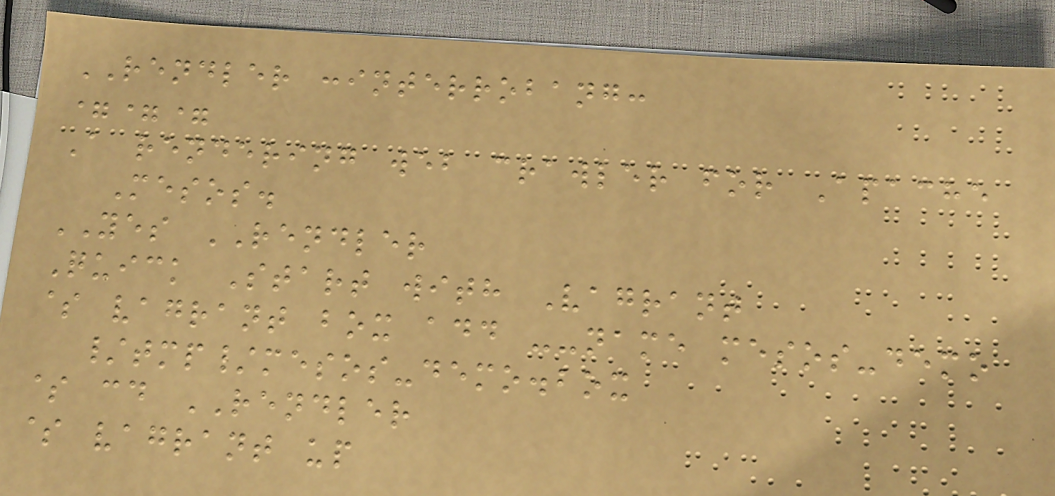RENDLER :interrobang:
===
A rendering web crawler for Apache
Mesos.
YES RENDLER
Quick Start with Vagrant
$ vagrant box add --name mesos-demo
/tmp/mesos-demo.box
$ cd RENDLER
$ vagrant up
